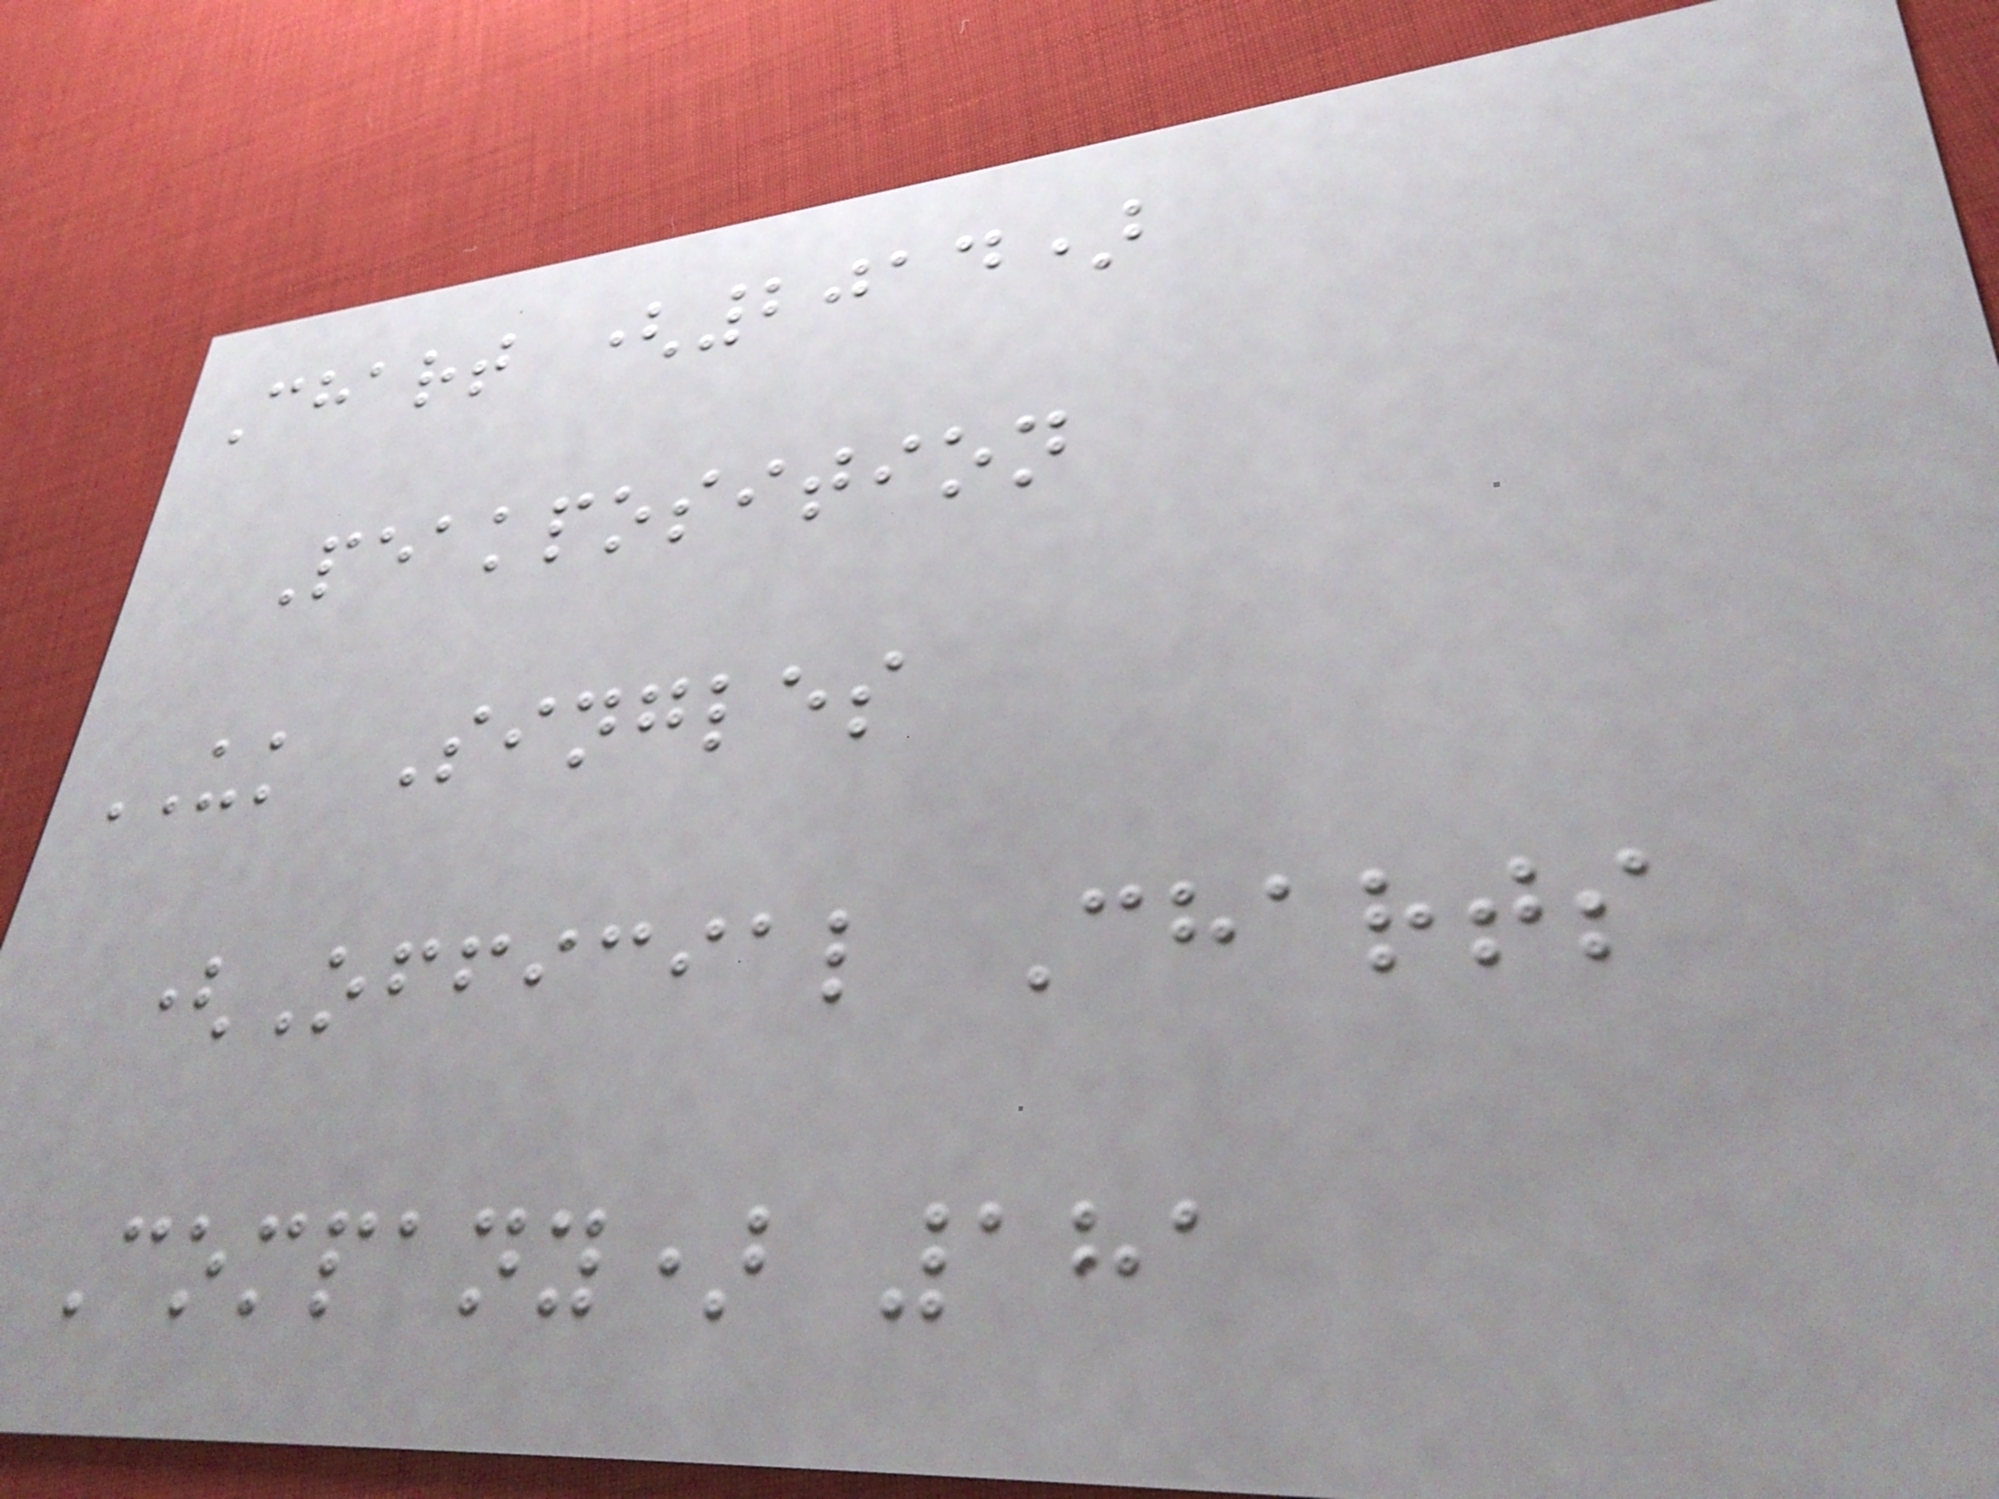Chart (2014)
Peakposition
UK Singles
(Official Charts
Company) 181
